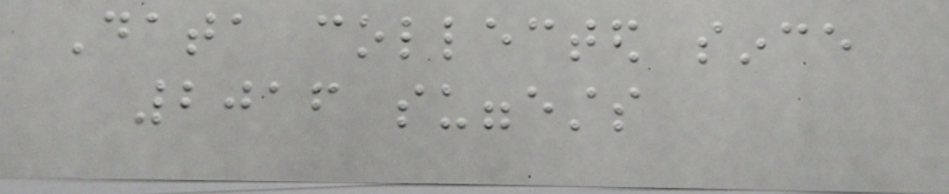Data collected since
2016 suggests
